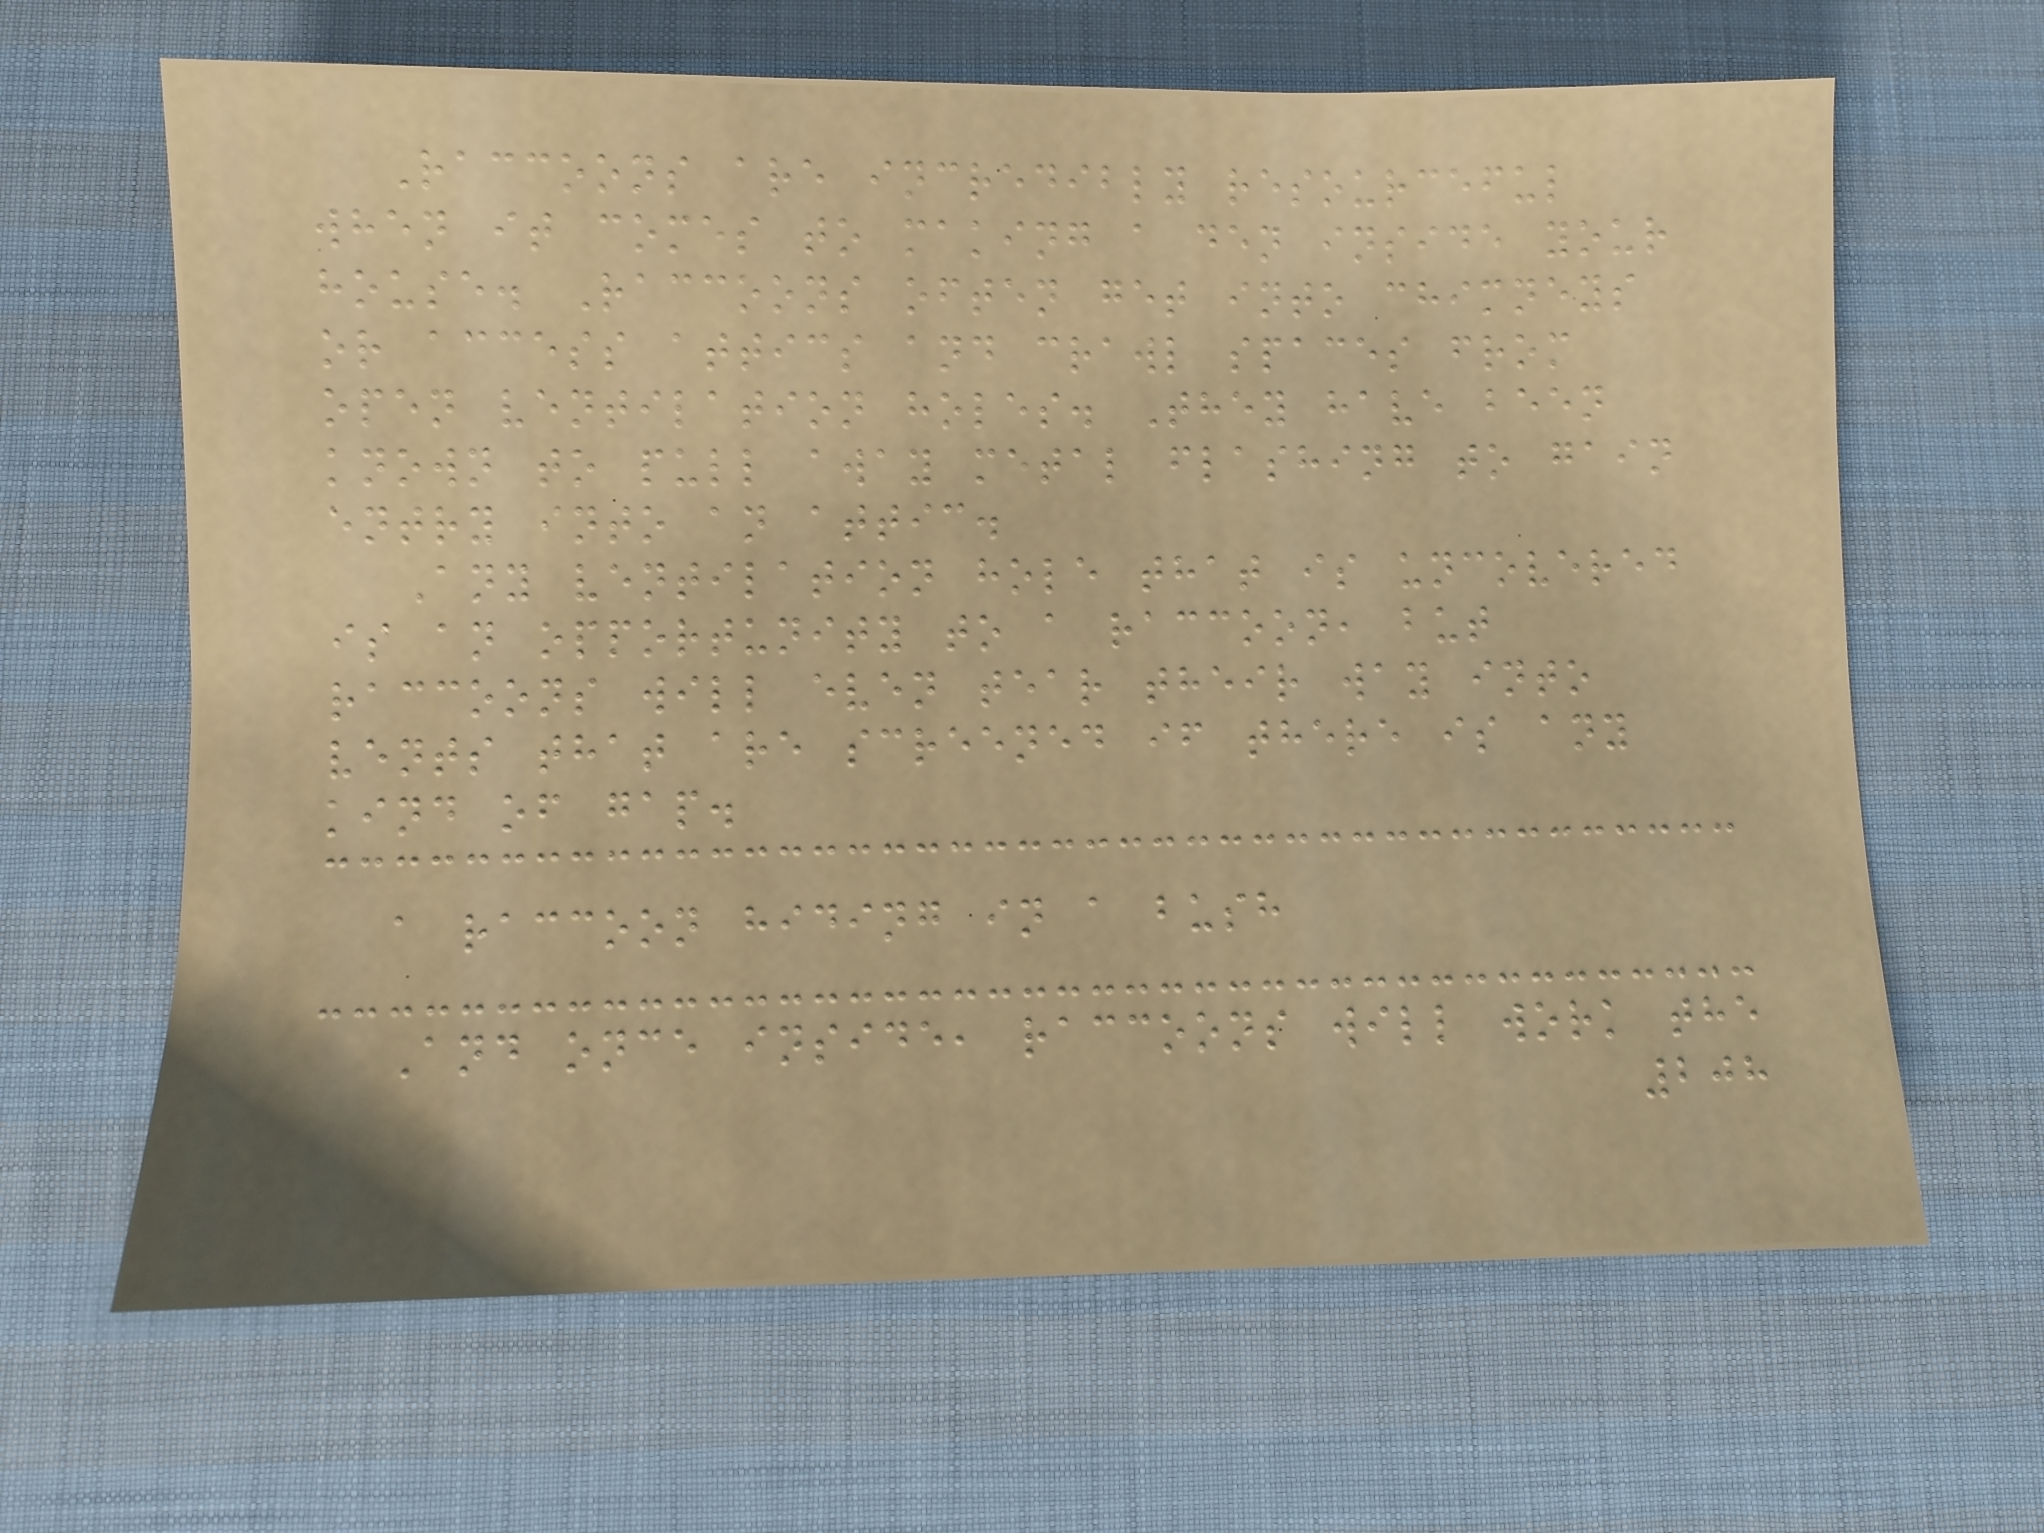Raccoons are incredibly resourceful
when it comes to making a den inside your
house. Raccoons often get into chimneys
or access attics and crawl spaces from
open ventilation holes. They have been
known to pull away metal flashing to gain
entry into an attic.
Any ventilation hole that is uncovered
is an opportunity to a raccoon, but
raccoons will even tear their way into
vents that are screened if there is any
kind of gap.
a raccoon hiding in a bush
And once inside, raccoons will work the
208
